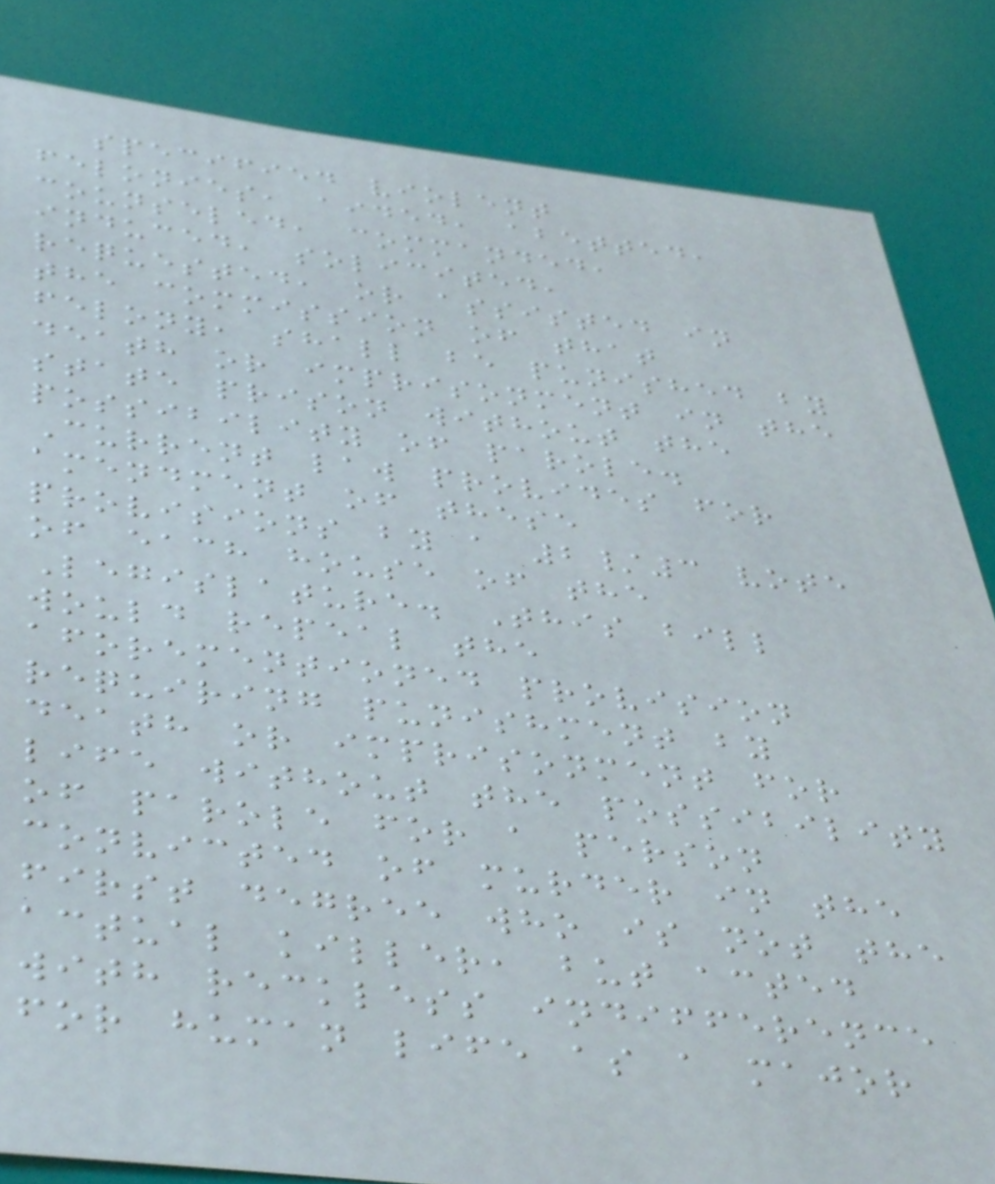specified violent
felonies, aided, abetted,
counseled, commanded,
induced, solicited,
requested, or assisted in
the commission of that
felony, shall be punished by
death or imprisonment in the
state prison without the
possibility of parole.
Current law provides for
amendment of these
provisions by a 2/3 vote
of each house of the
Legislature. This bill
would repeal the
aforementioned provision
requiring punishment by
death or imprisonment for
life without the possibility
of parole for a person
convicted of murder in the
first degree who is not the
actual killer, but acted
with reckless indifference
for human life as a major
